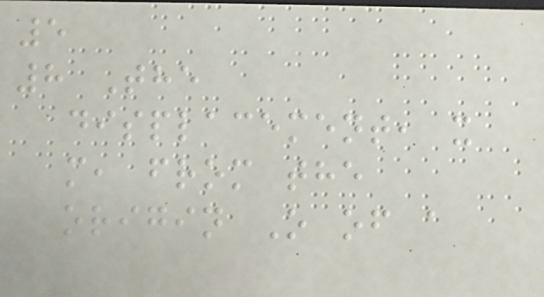5
8 The
displacement, x
m, from the
origin O of a
